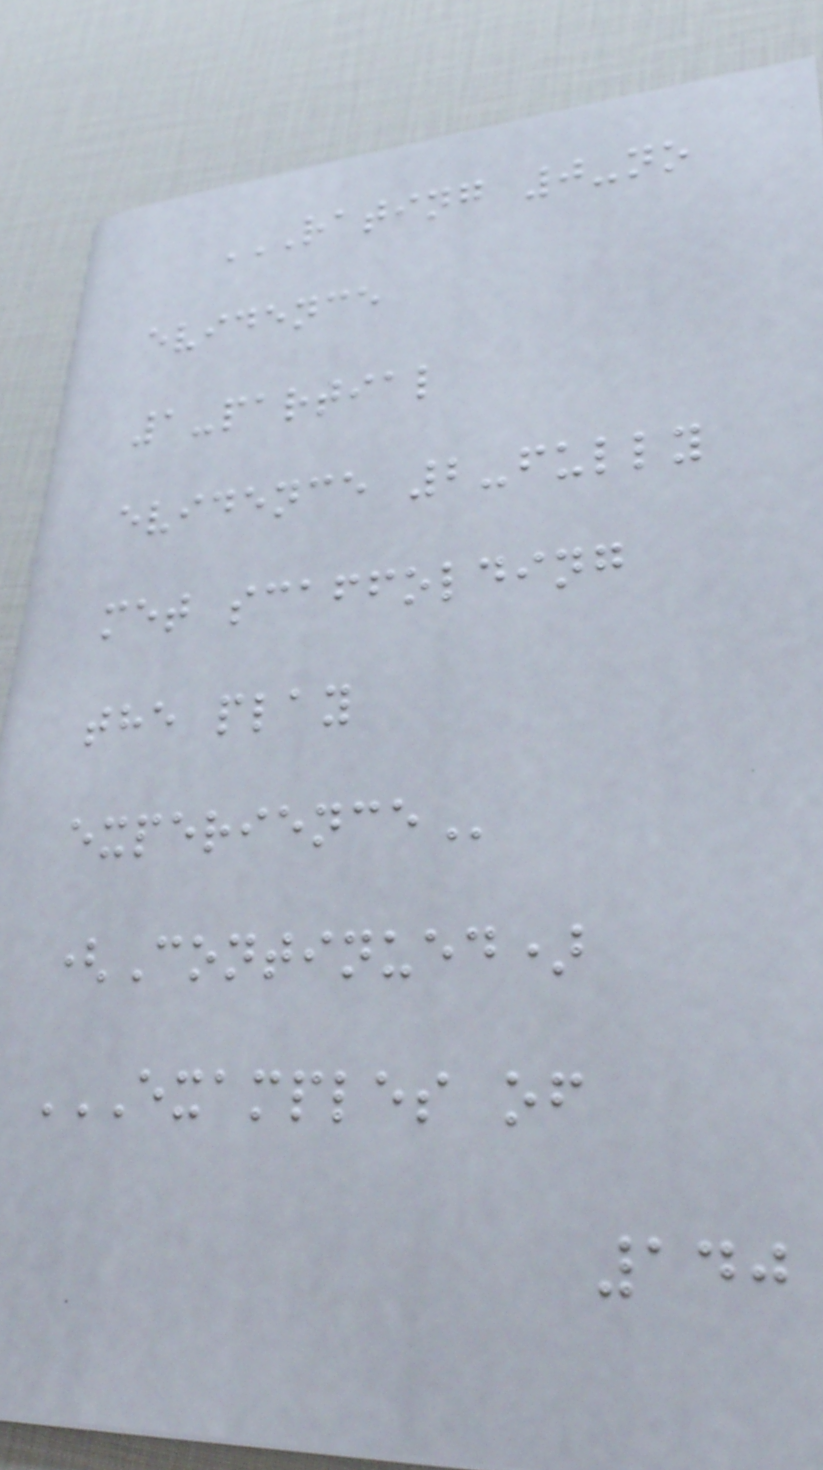RATING 0-NO
EVIDENCE
1-PARTIAL
EVIDENCE 2-FULLY
MET SCAFFOLDING
THE PLAY
EXPERIENCE
(Continued)
EXAMPLES OF
140
